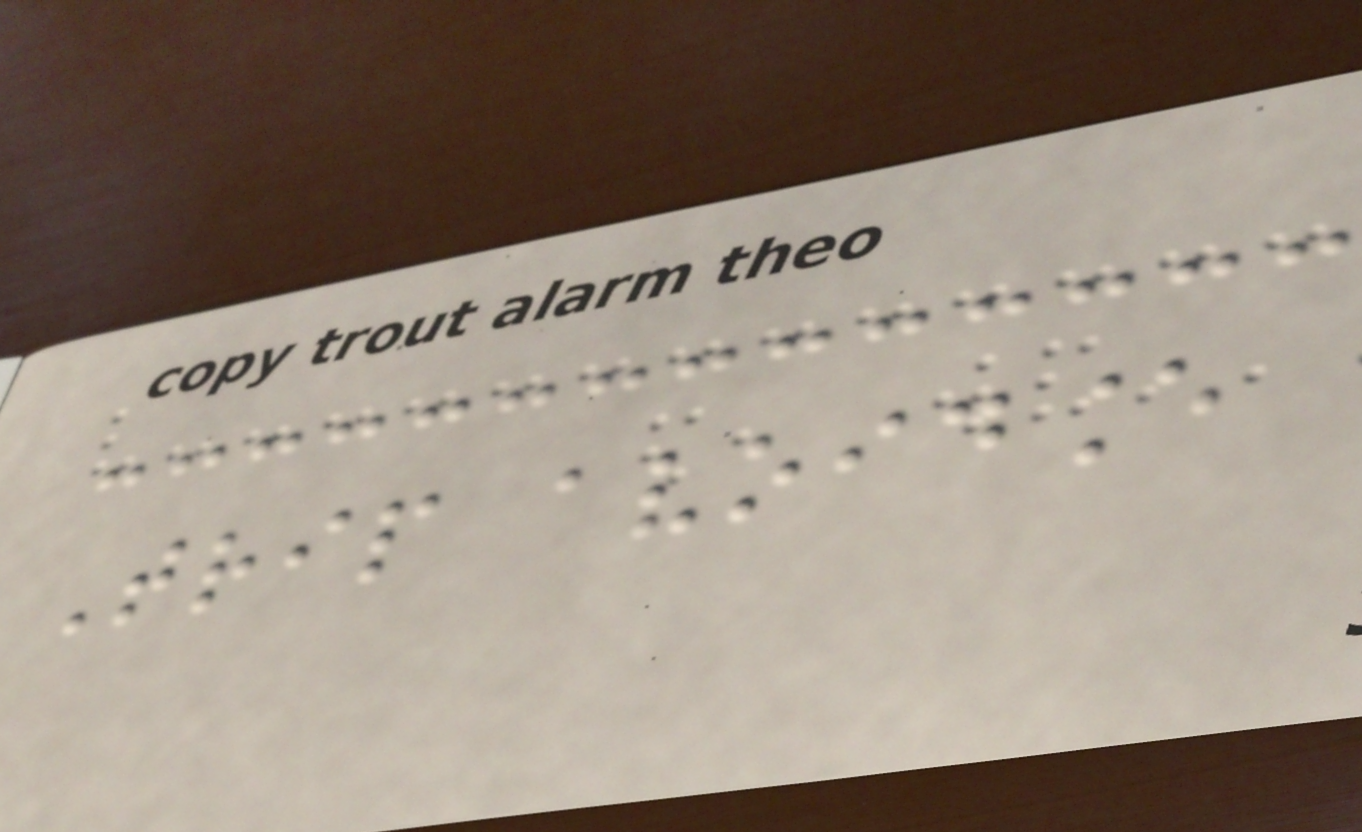Trip avoidance
